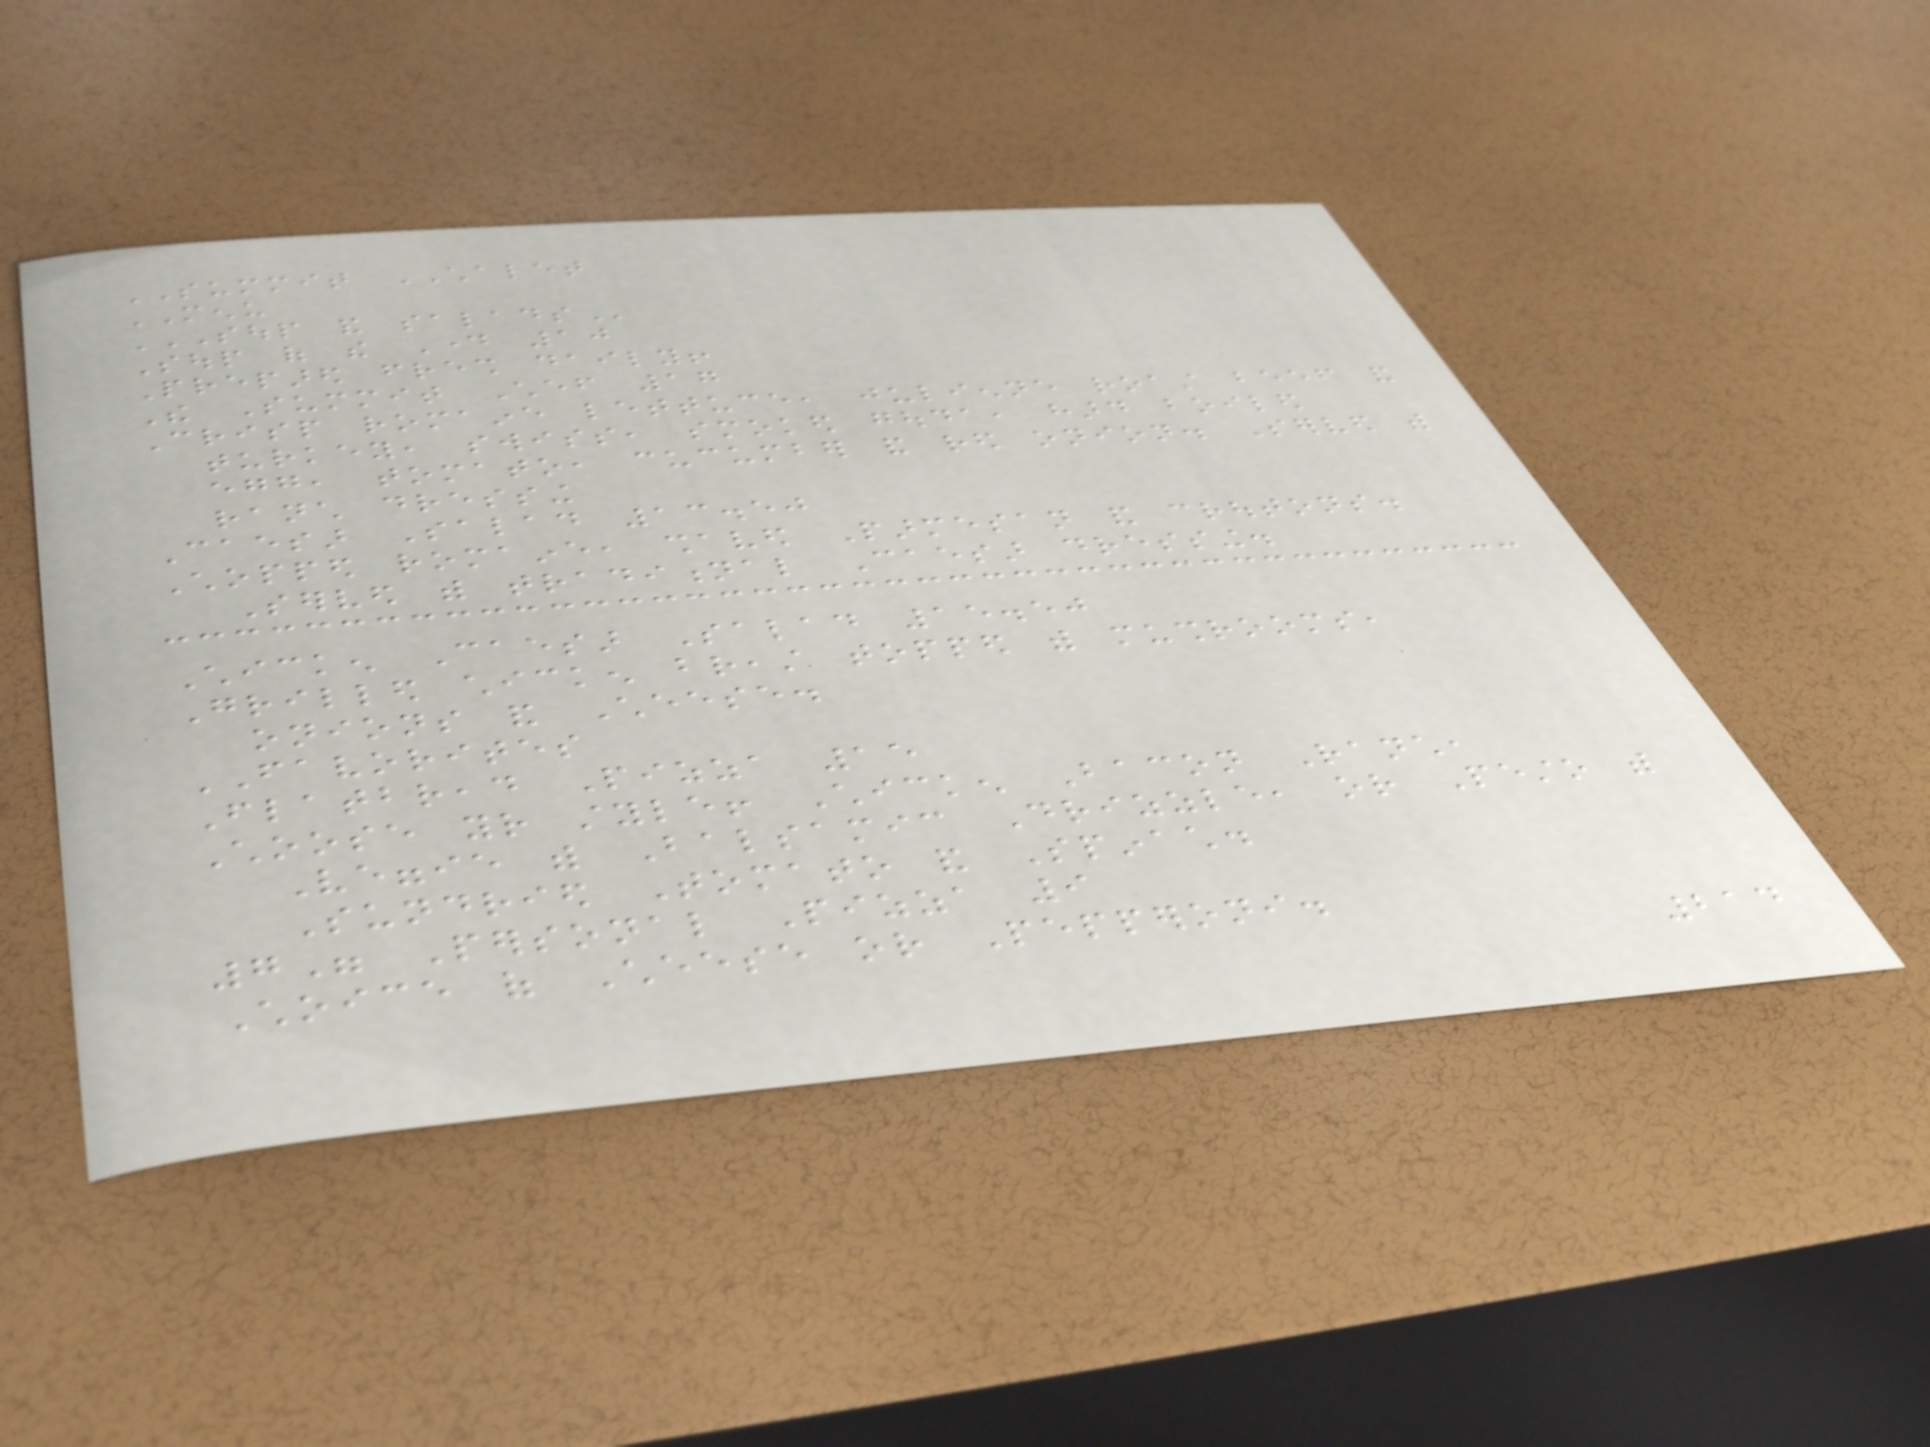SUMMIT CHALET
MENU
SOUP AND SALADS
Soup of the Day 10
Prepared fresh daily!
The Summit Chef 17
Crisp romaine lettuce, julienne roast beef and
turkey, swiss, smoked gouda, hard boiled
egg, tomato, cucumber and red onion. Served with
ranch dressing
Caesar Salad 13.50
Chopped romaine, shaved Parmesan and croutons.
Served with traditional Caesar dressing.
Chicken Caesar Salad 15.50
Grilled chicken breast topped with mushrooms,
onions and Cheese.
FAVORITES
Flatbread Pizza 15
Choose your style! Chicken Bacon Ranch,
Veggie with Balsamic Drizzle, or Pesto with
Sundried Tomato and Spinach.
7" Personal Pizza 9
Choice of Cheese or Pepperoni.
214
